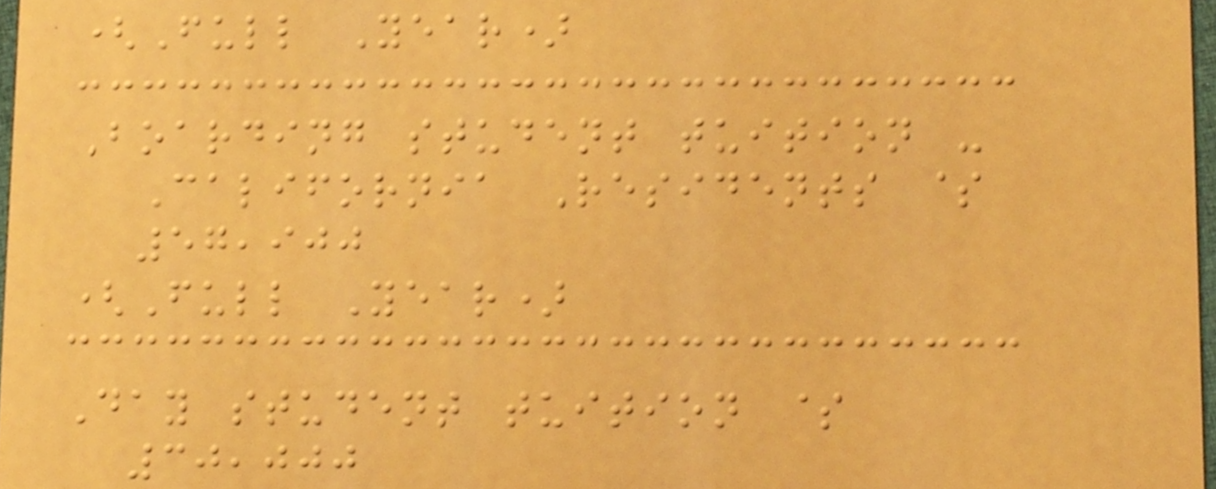(Full Year)
Boarding student tuition -
California Residents $
57,900
(Full Year)
Day student tuition $
30,000
